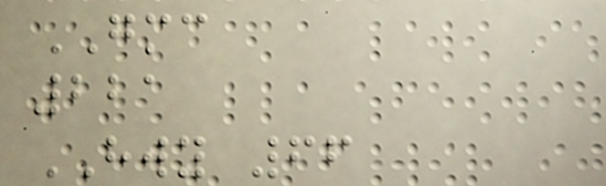GMC
221
HWY 66
